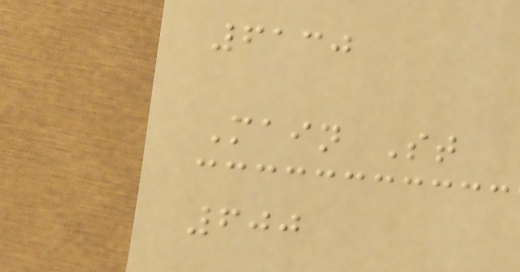6130
Main St
600
